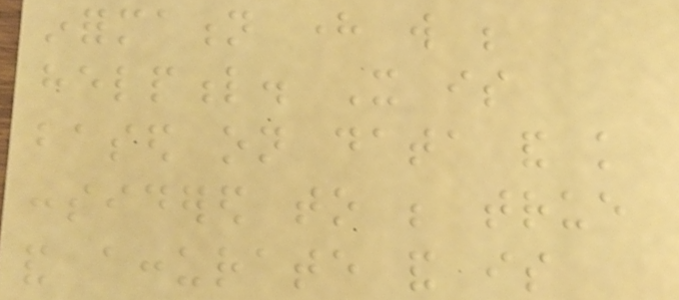information here will be
helpful. It is
based on data and knowledge
considered to be true
and accurate and is
